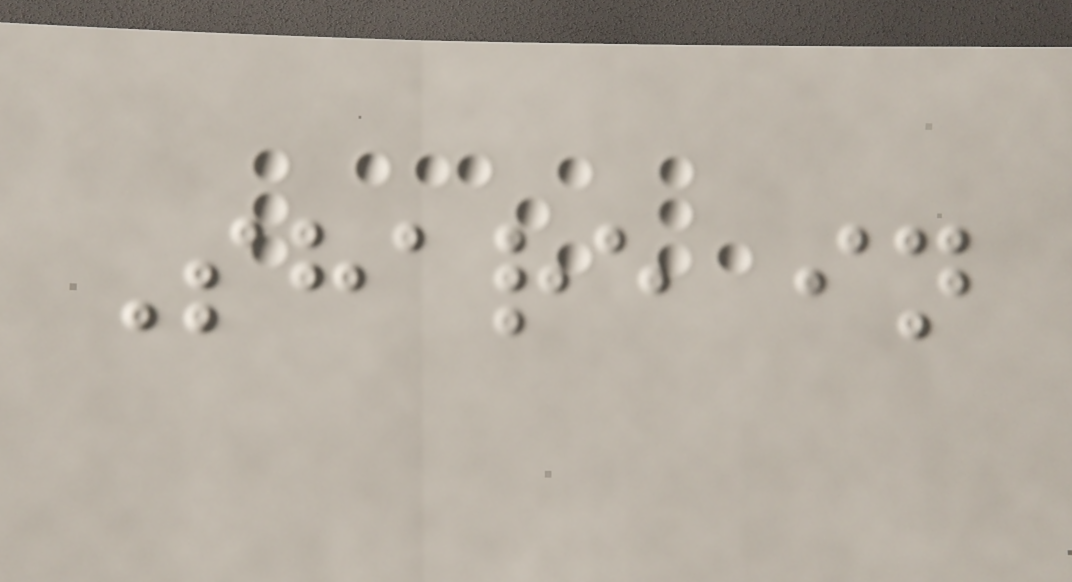Share in
